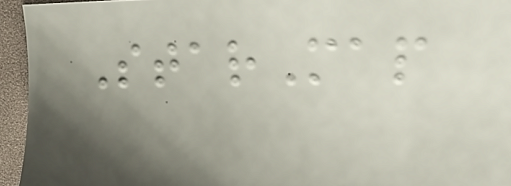StarMap
